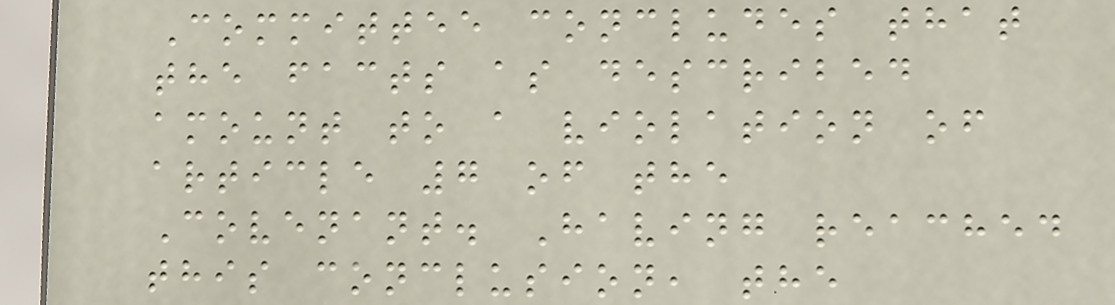Committee concludes that
the facts as described
amount to a violation of
article 7 of the
Covenant. Having reached
this conclusion, the
